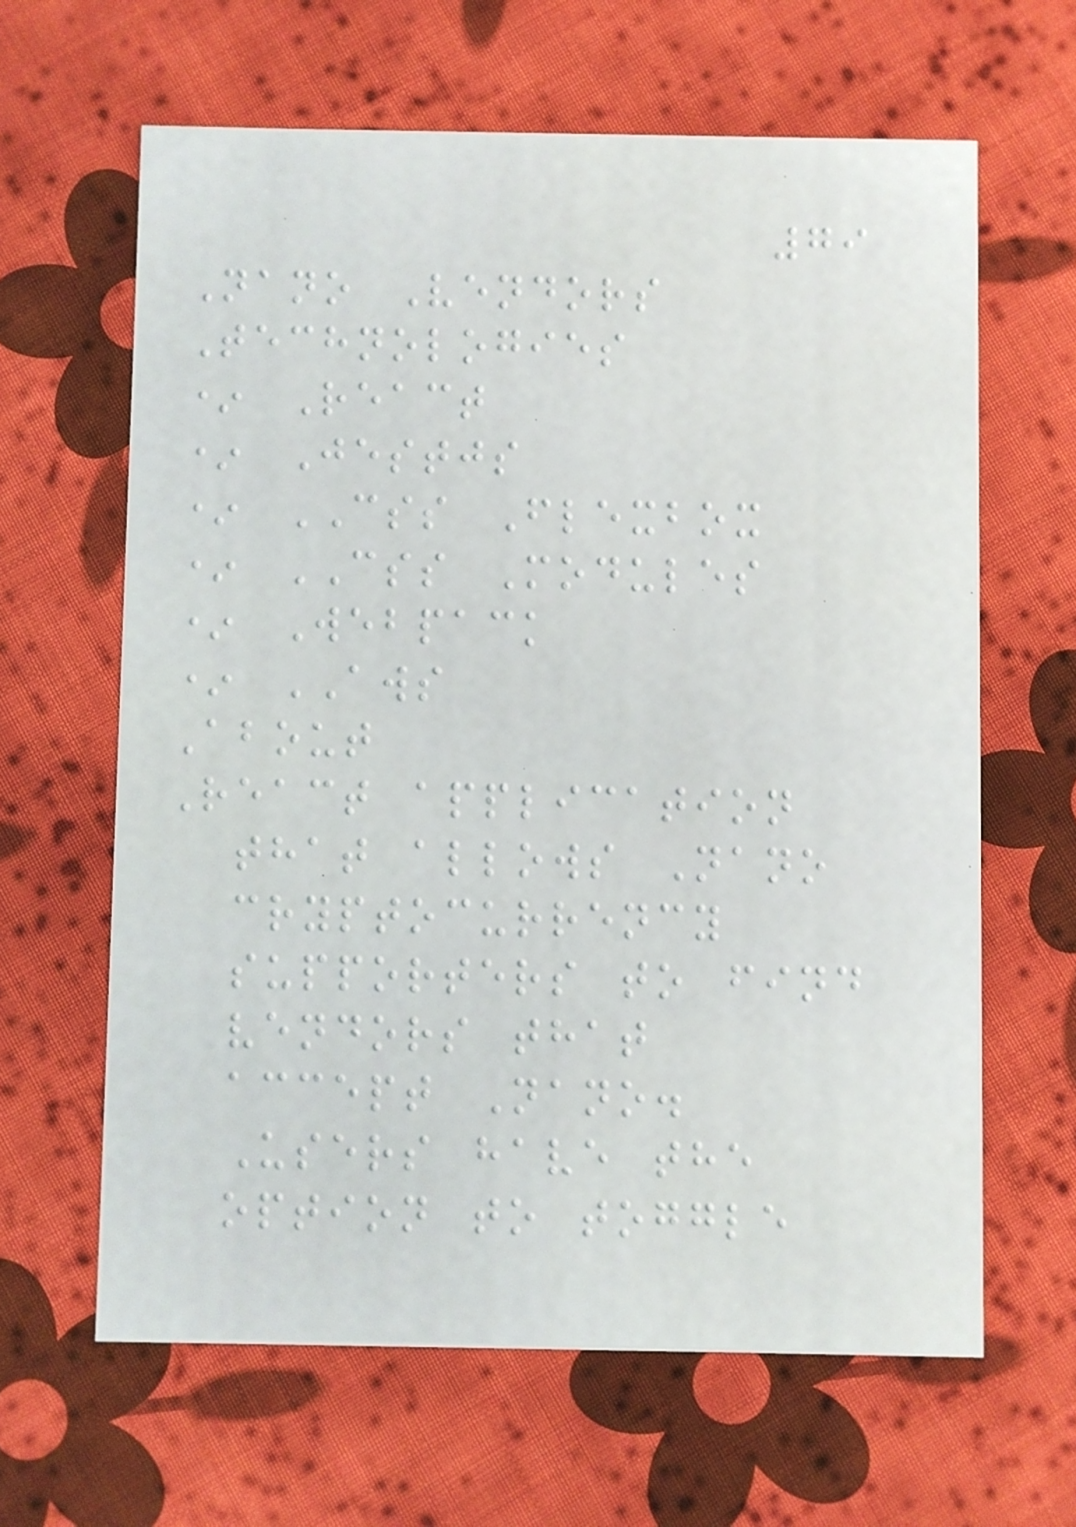79
Nano Vendors
Technologies
* React
* Jestjs
* CSS Flexbox
* CSS Modules
* Webpack
* AWS
About
React application
that allows Nano
cryptocurrency
supporters to find
vendors that
accept Nano.
Users have the
option to toggle
